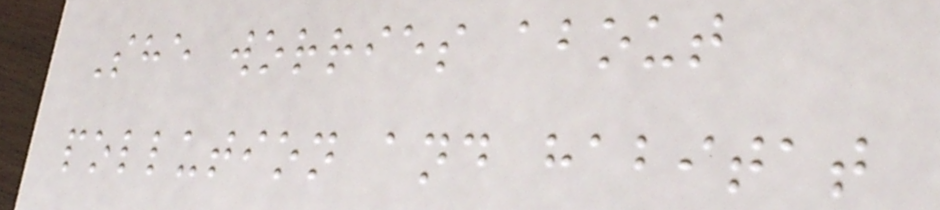She worries about
pollution and habitat
